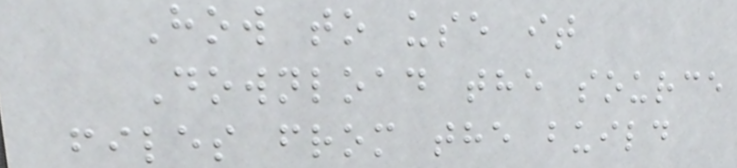How to use it
Download the source
files from the build
